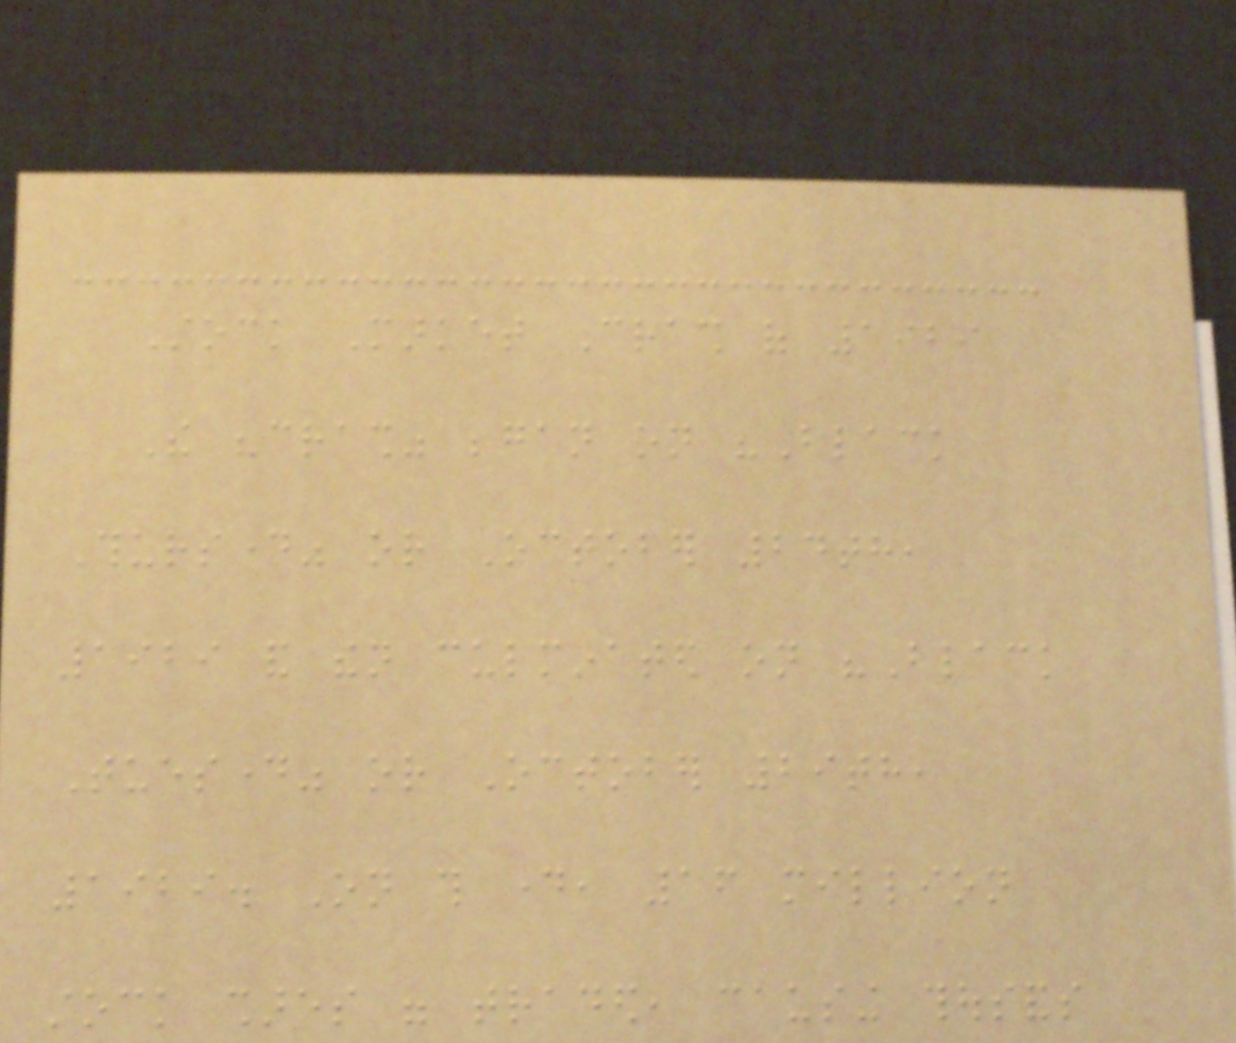Stock Market Crash of 1929
The "crash" began on "Black
Thursday" or October 24th,
1929 and then culminated on "Black
Tuesday" or October 29th,
1929. On this day, 16 million
stock shares were traded, causing thousands
